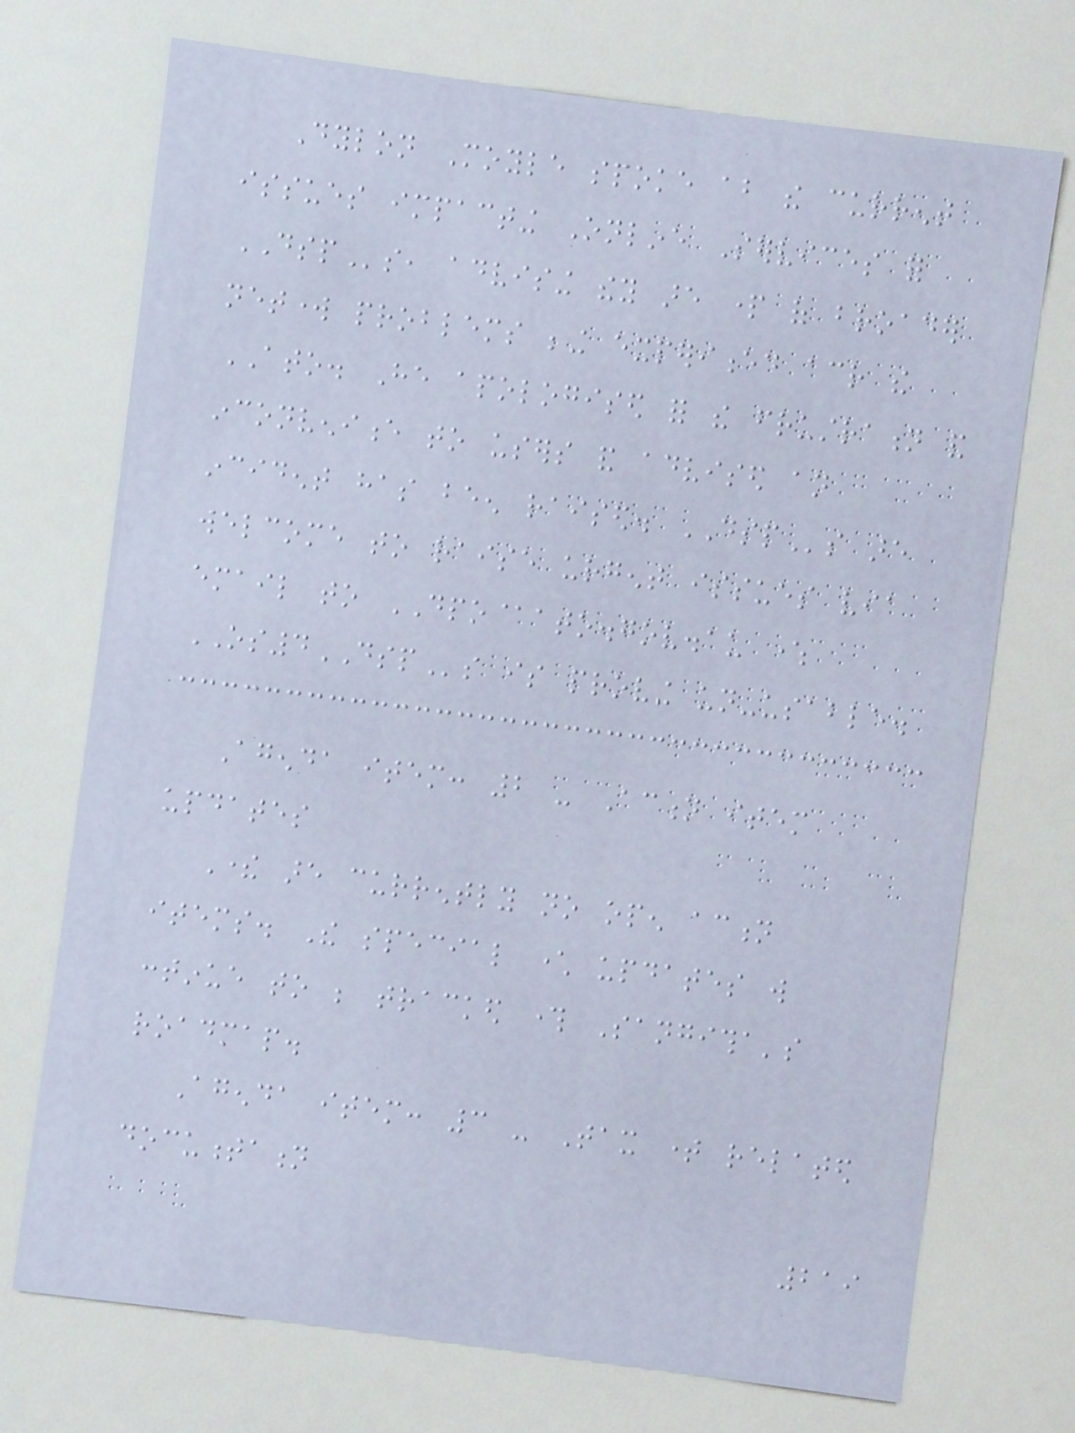Dylon Moyle spoke about the current
issues impacting Online Services for
DSPs, advising they are part of broader
network problems being experienced across the
ATO. He apologised for the frustration and
inconvenience to users and advised an
incident has been raised. DSPs are
welcome to raise urgent issues via
email to DPO@ato.gov.au where
OS4DSPs is proving un-usable.
Agenda item: 2 - Action item
updates
There are currently no open action
items. The special character updates will
continue to be tracked through Sangitha's
roadmap.
Agenda item: 3 - Tax time related
documentation
219
